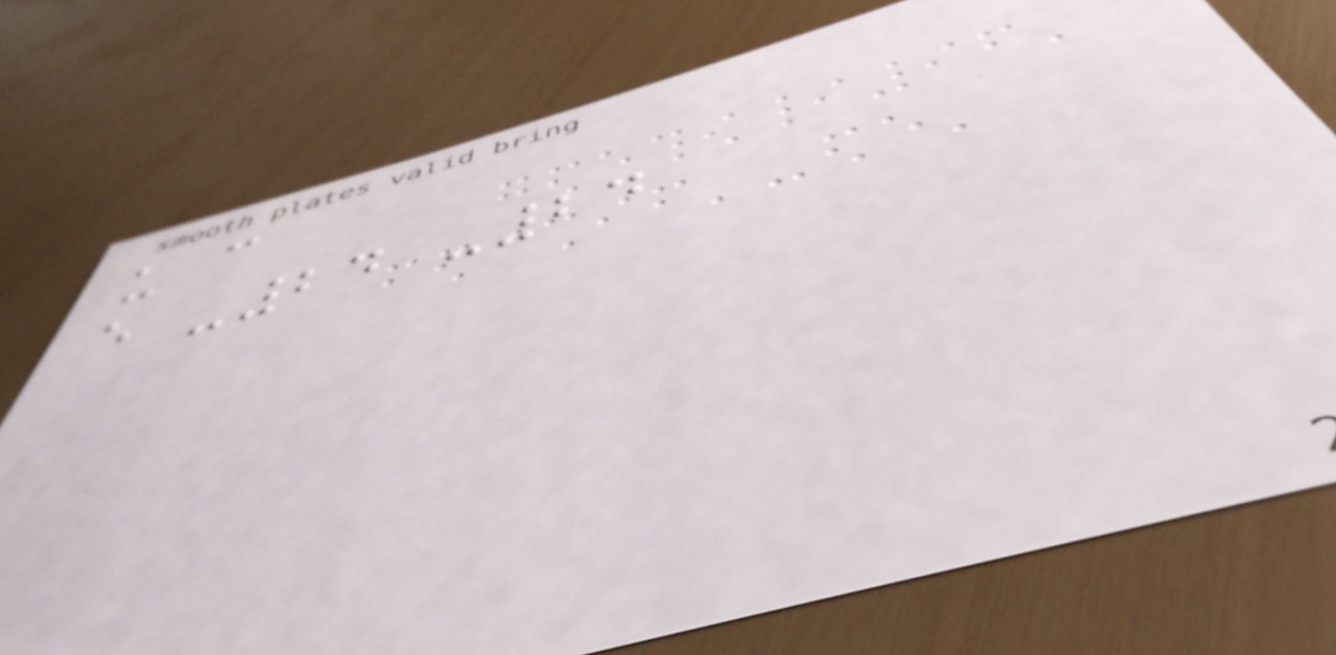u c
e -24 -24
